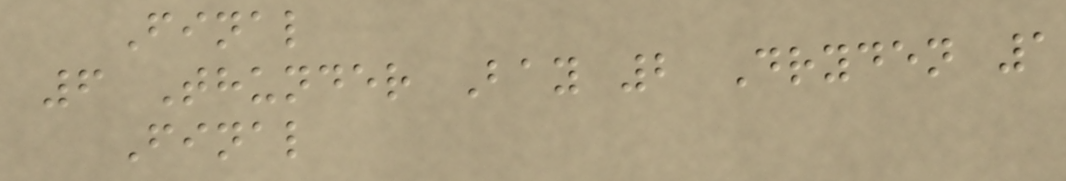Final
6 Thunder Bay 2 Dryden 1
Final
